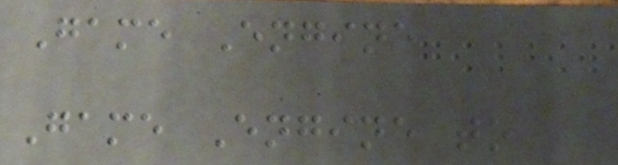Game Engine
Game Engine to
